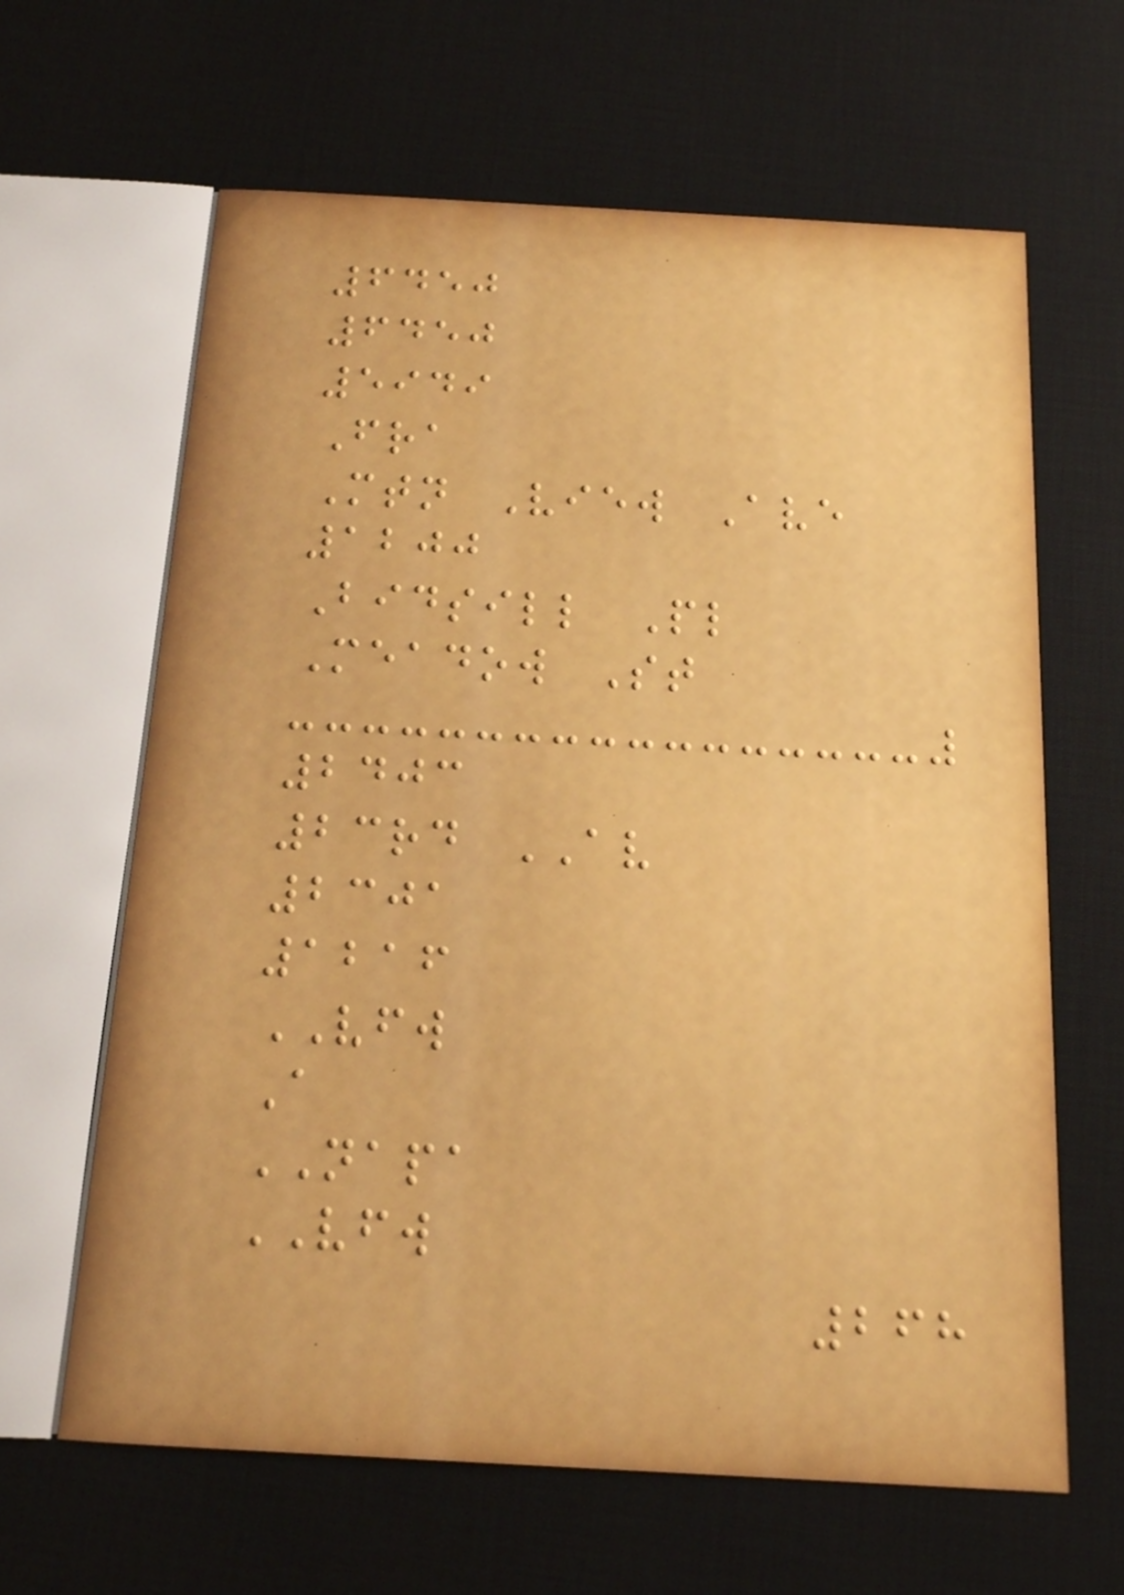6450
6450
5949
Fra
Mtn View Ave
1200
Bidsill Pl
Meadow St
2403
23rd AV
2301
1216
VFW
A
NAPA
VFW
268
